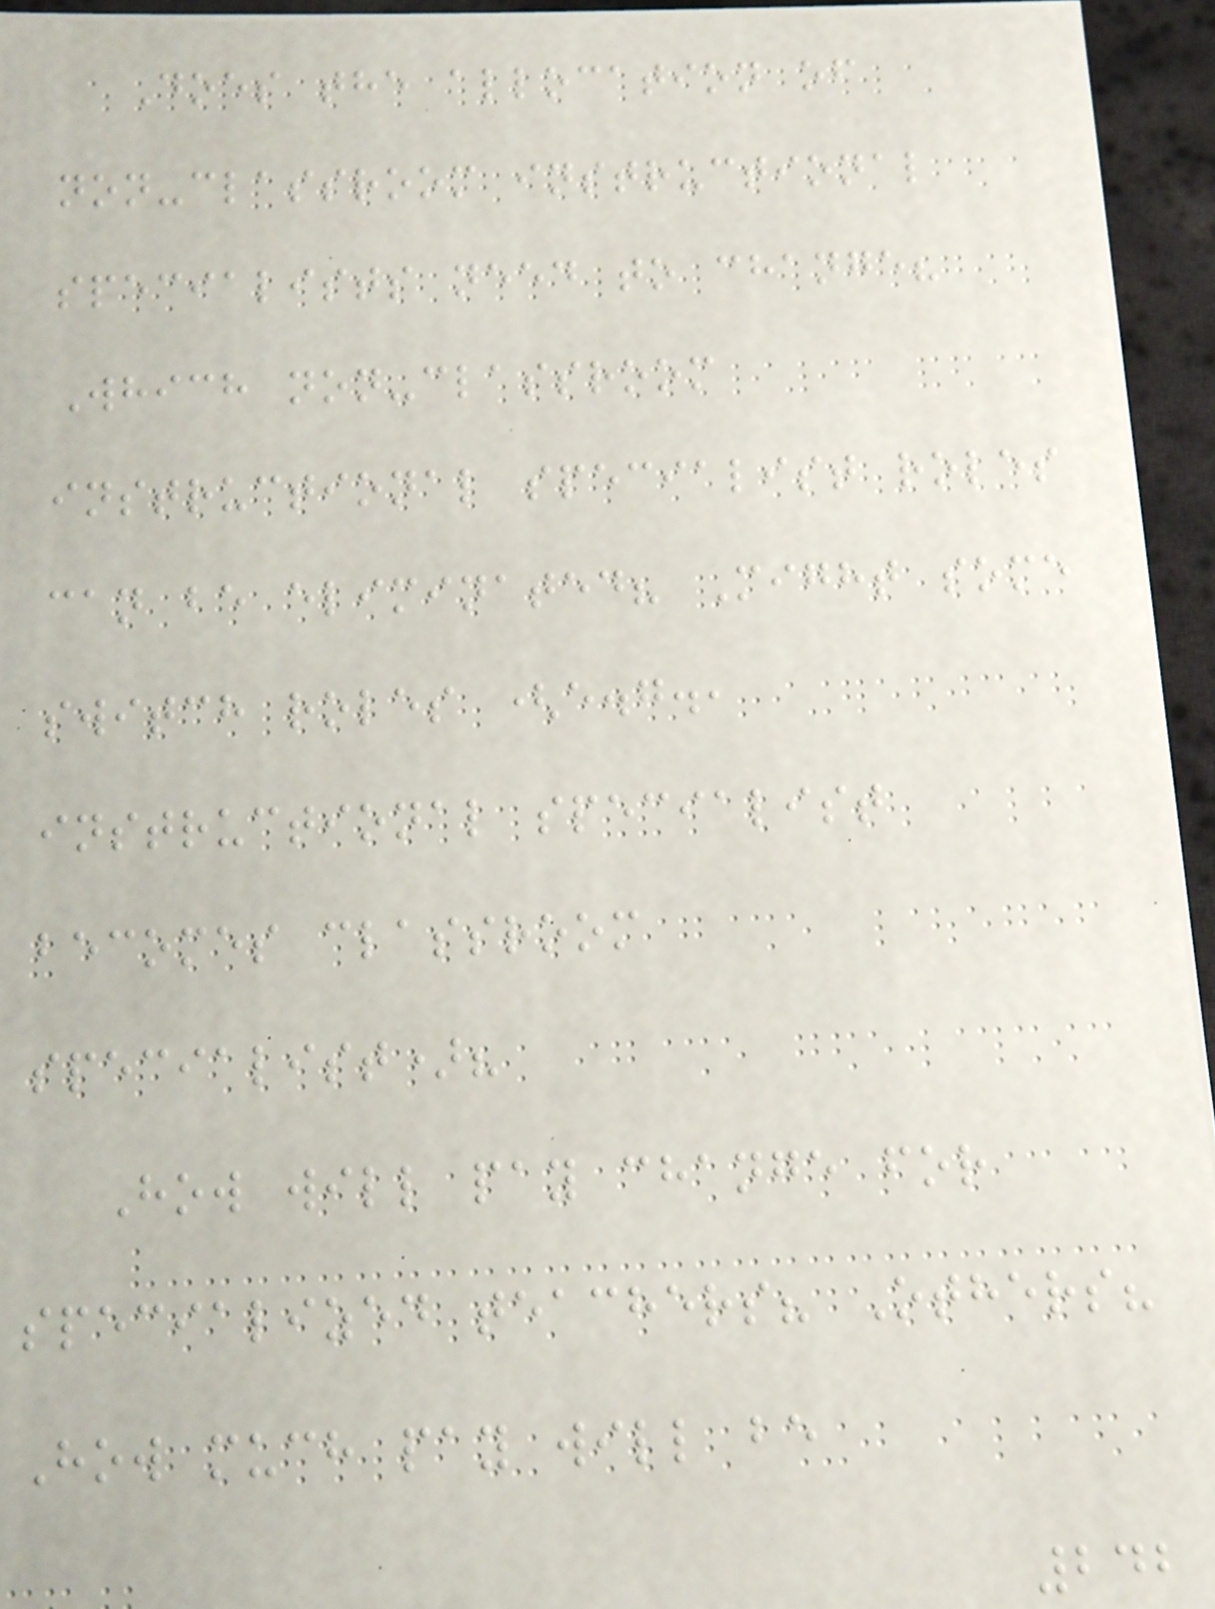Does the allocation of
non-classroom instructional
specialists need to change?
Which non-classroom
instructional specialist roles
can be eliminated? Might some
switch roles (e.g.,
instructional specialist
becomes classroom
specialist)?
How will pay change for
specialized teachers? Others?
How much pay will be
242
